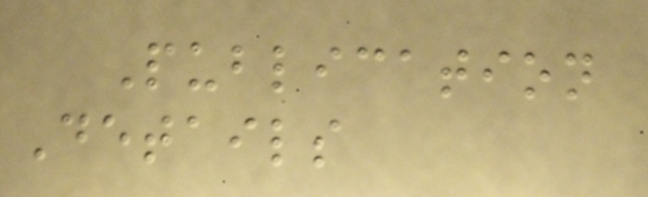Publication
Details
